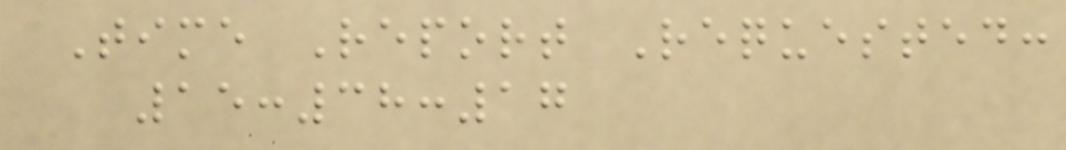Time Report Requested:
15:38:17
